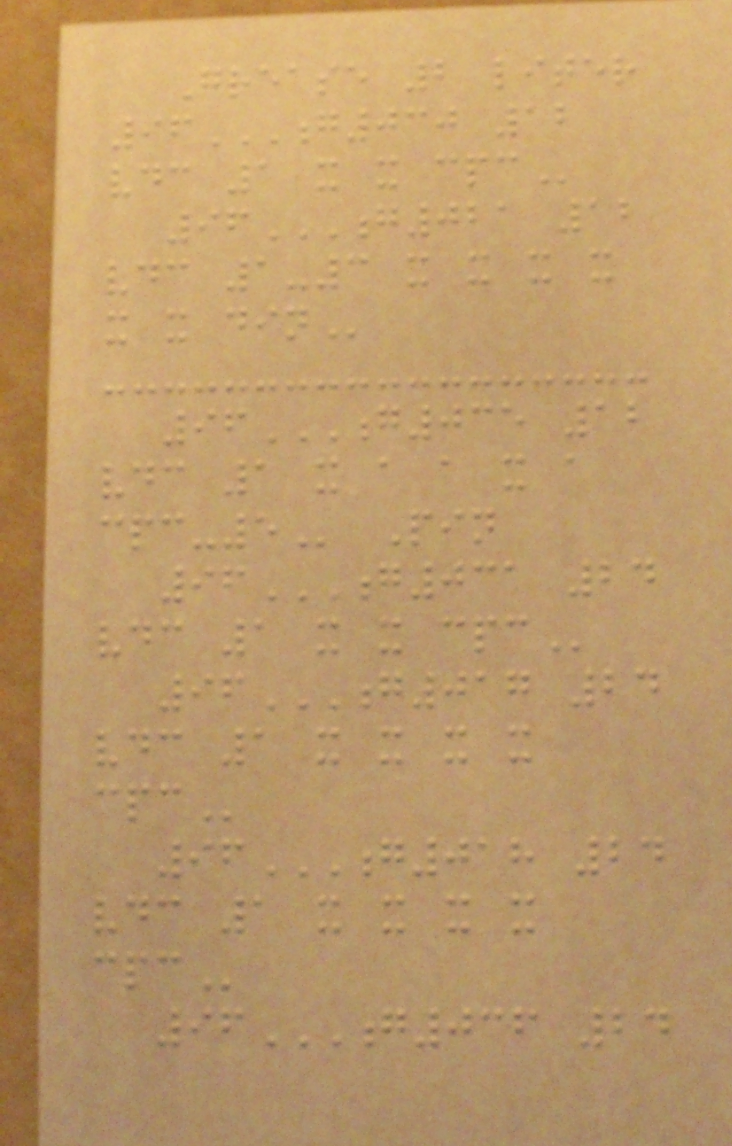Grease 2 liter
96G030 12
VDC 1 X X CPC
96G021 12
VDC 1-3 X X X X
X X DIN
96G035 12
VDC 1 X A A X A
CPC-5 Pin
96G031 24
VDC 1 X X CPC
96G017 24
VDC 1 X X X X
CPC
96G018 24
VDC 1 X X X X
CPC
96G036 24
